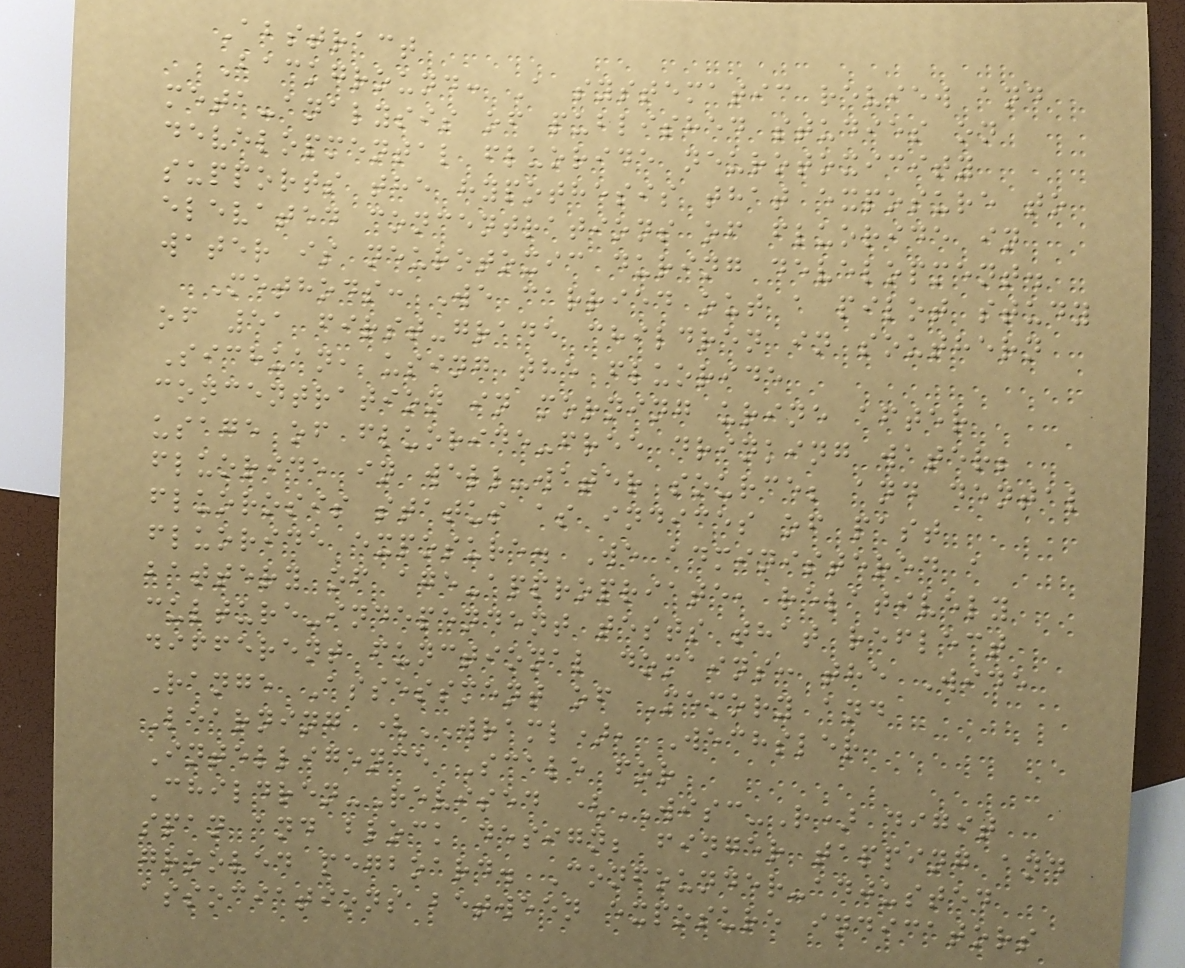Abstract
Background: A systematic review and
meta-analysis of published studies on
developmental fluoride neurotoxicity
supports the hypothesis that exposure to
elevated concentrations of fluoride in
water is neurotoxic during development.
Methods: We carried out a pilot study
of 51 first-grade children in southern
Sichuan, using the fluoride
concentration in morning urine after
usage of fluoride-free drinking water;
fluoride in well-water source; and dental
fluorosis status as indices of past
fluoride exposure. We administered a
battery of age-appropriate, relatively
culture-independent tests that reflect
different functional domains: the Wide
Range Assessment of Memory and
Learning (WRAML), Wechsler
Intelligence Scale for
Children-Revised (WISC-R) digit
span and block design; finger tapping and
grooved pegboard. Confounder-adjusted
associations between exposure indicators
